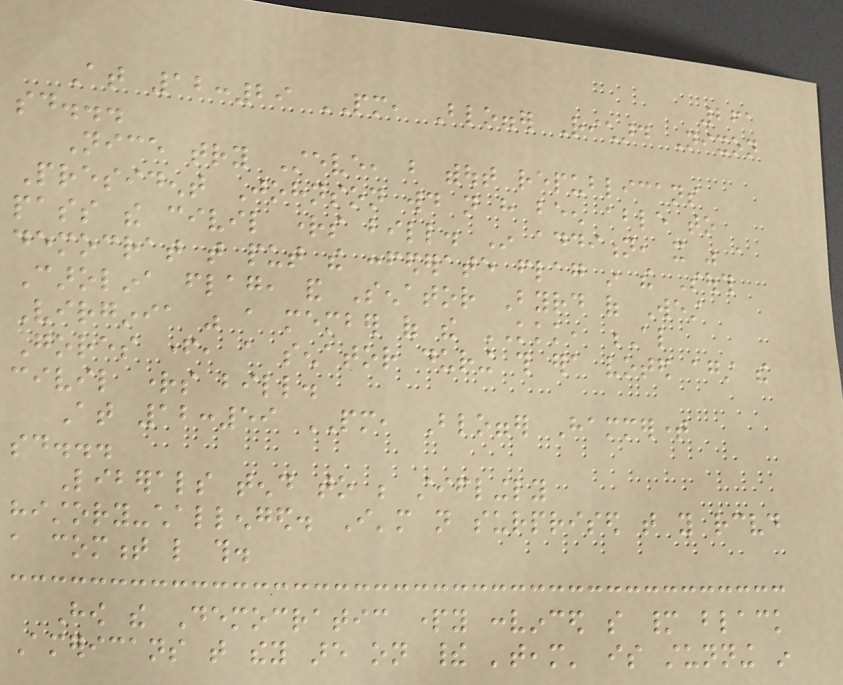261
At 12:29 PM, Blogger Richard Nixon
said...
Nice try Steve, but without republicans
President Johnson would not have been able to
pass the civil rights bill. In addition, it was a
democrat that put the confederate flag in the South
Carolina flag, and Senator Byrd of West
Virginia was a member of the KKK, Al
Gores father, a senator during this era voted against the
civil rights bill.
At 12:59 PM, Blogger Hammertime
said...
Liberals tend to be stiflingly
history-challenged. I'm not surprised that you received
a comment like this.
How the Democratic party convinced so many black
Americans that they are on their 'team' is stunning in
